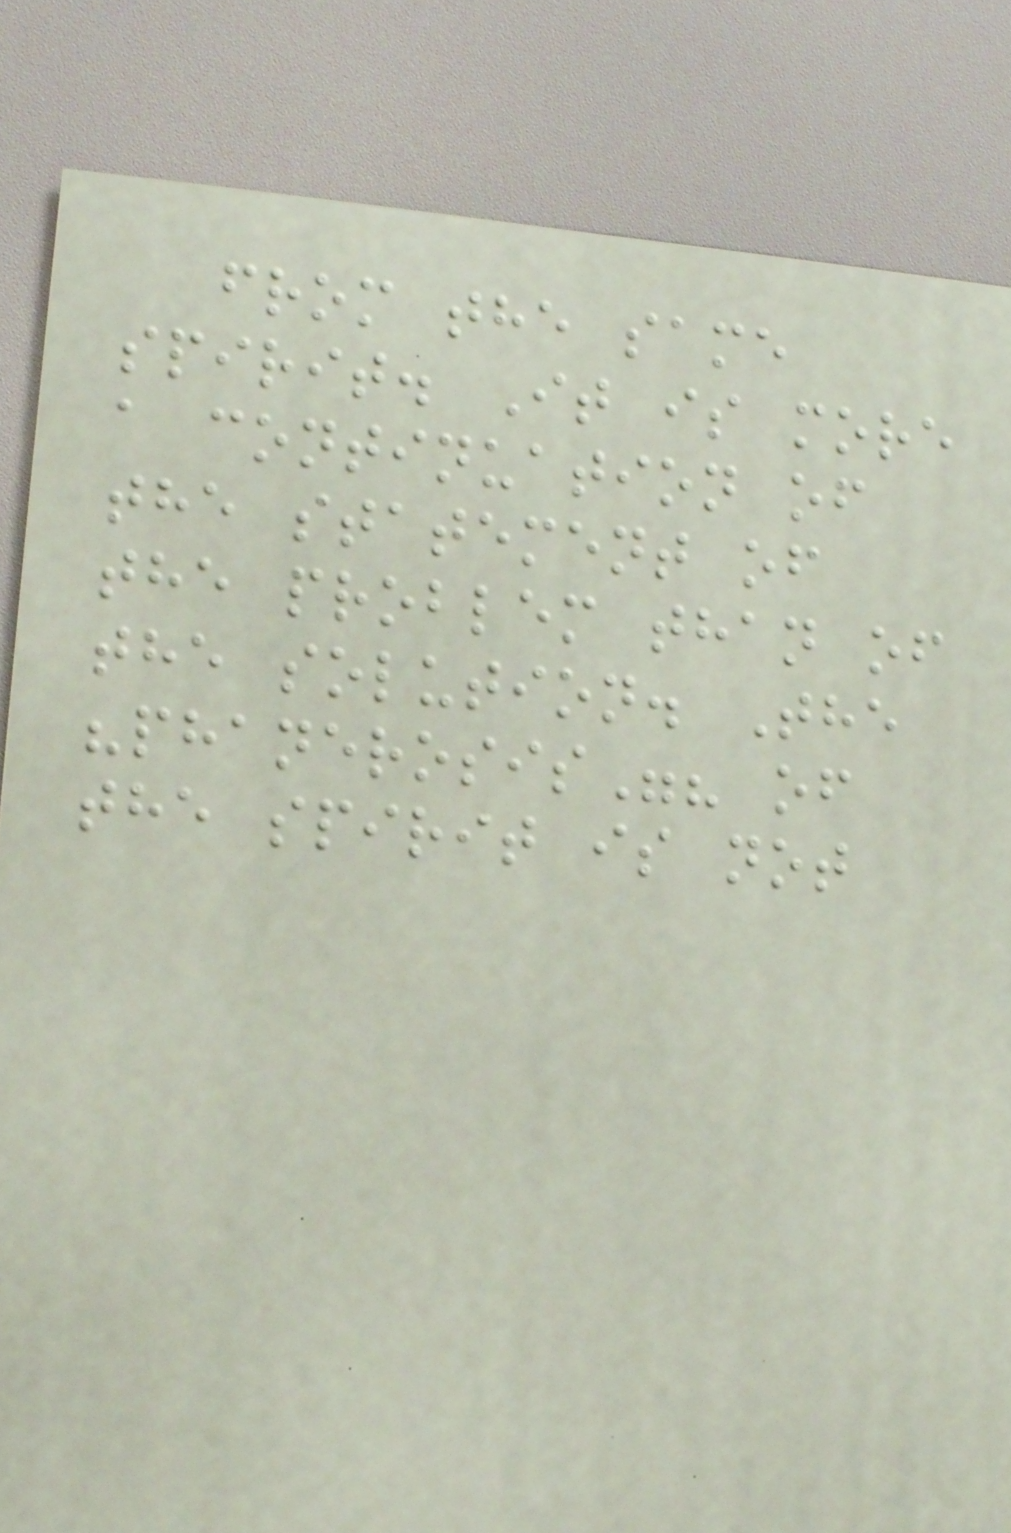from the same
spirit. It is more
a continuation of
the statement of
the problem than of
the solution. The
"phanerosis"? of
the spirit is not
